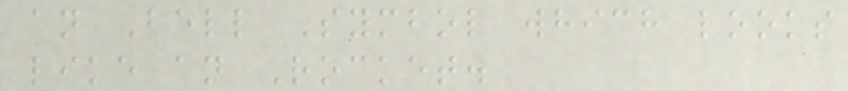an Bell Symbol which looks
like an Rocket.
